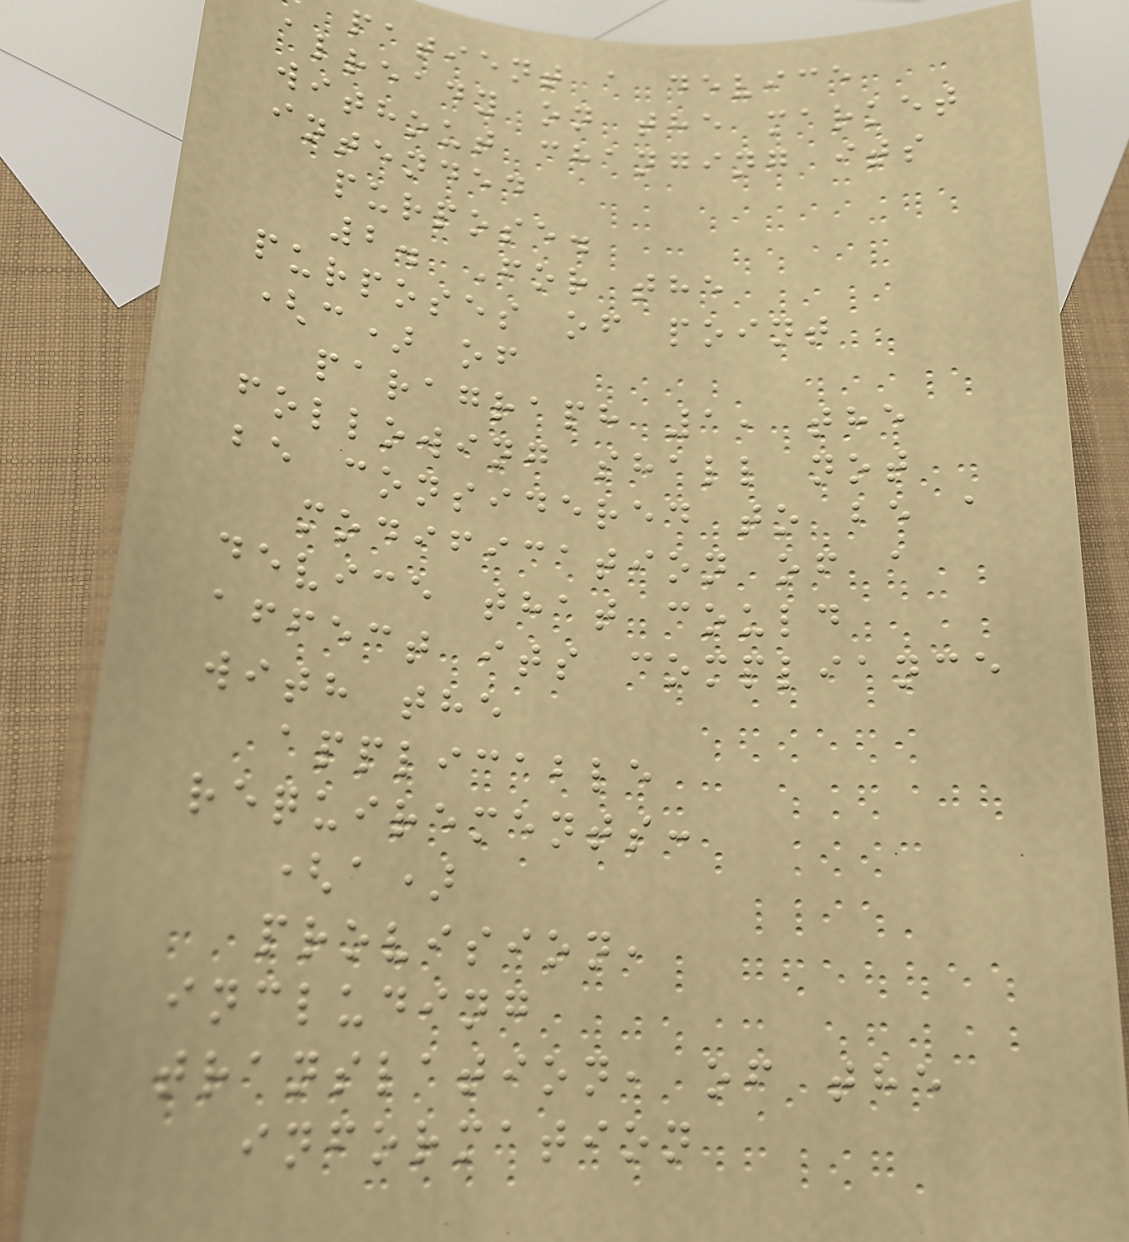patient a device
already on the market
without changing its
intended
purpose.
2. For the
purposes of point
(c) of
paragraph 1, the
following shall not
be considered to be a
modification of a
device that could
affect its compliance
with the
applicable
requirements:
(a)
provision,
including
translation, of the
information
